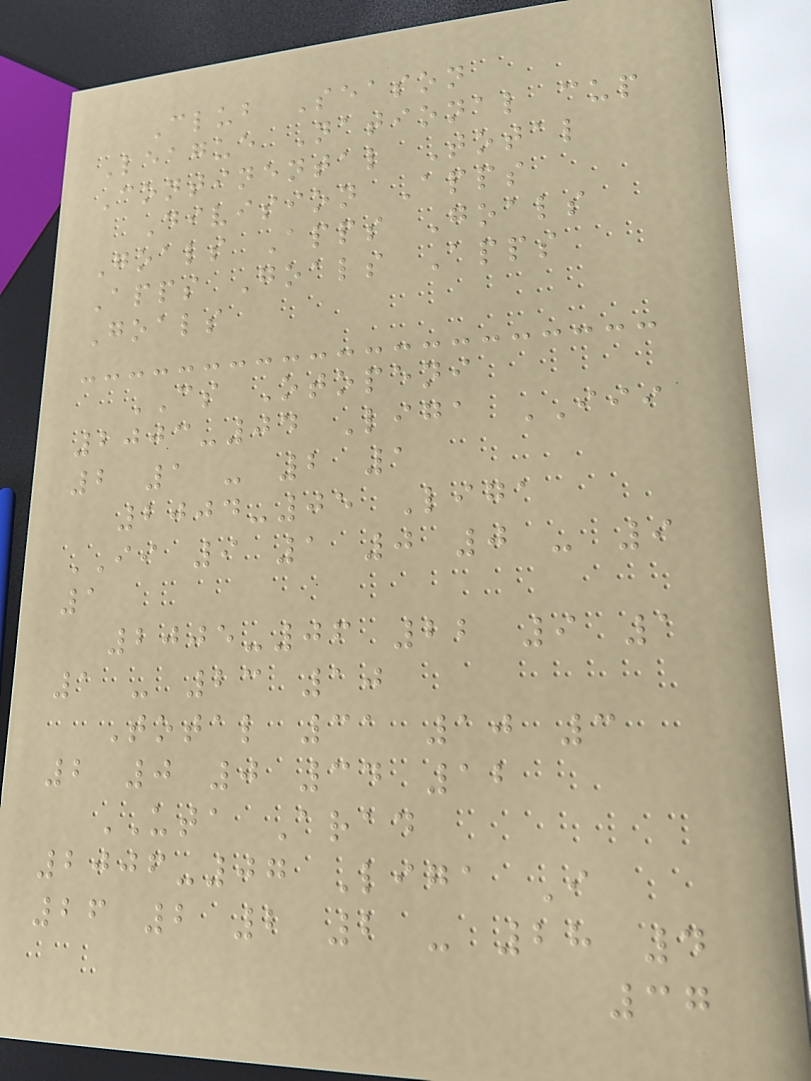Club Season
League National cup
Continental Total
Division Apps
Goals Apps Goals
Apps Goals Apps
Goals
CS Otopeni
2003-04 Liga III
2 1 - 2 1
2004-05 Liga
II 9 1 0 0 - 9
1
2005-06 22 9 1
1 - 23 10
Total 31 10 3
2 0 0 34 12
UTA Arad
2006-07 Liga I
26 2 2 2 - 28 4
37
